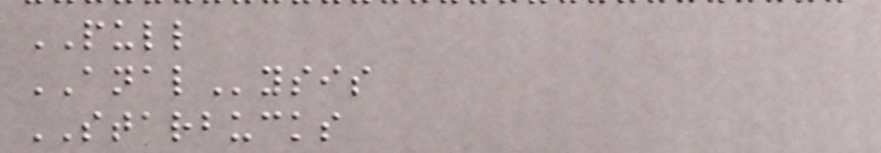PULL
ANALysis
STARBUCKS
